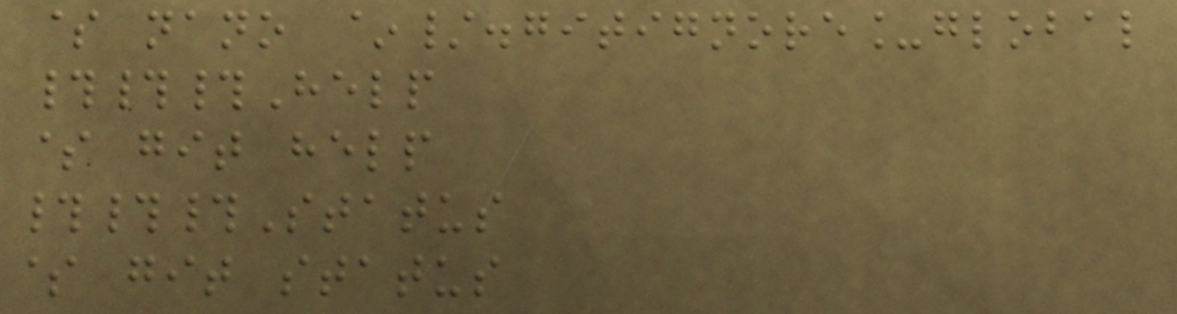$ nano ~/.gitignore_global
###Help
$ git help
###Status
$ git status
